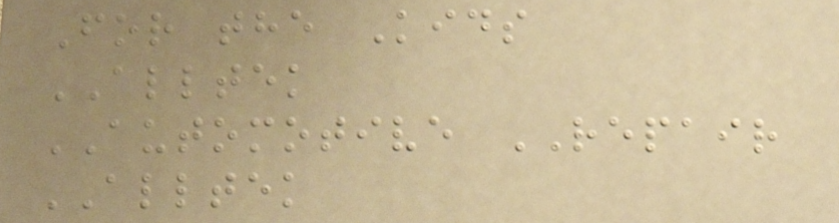For the Kids
ALLTEK
AUTOMOTIVE REPAIR
ALLTEK
